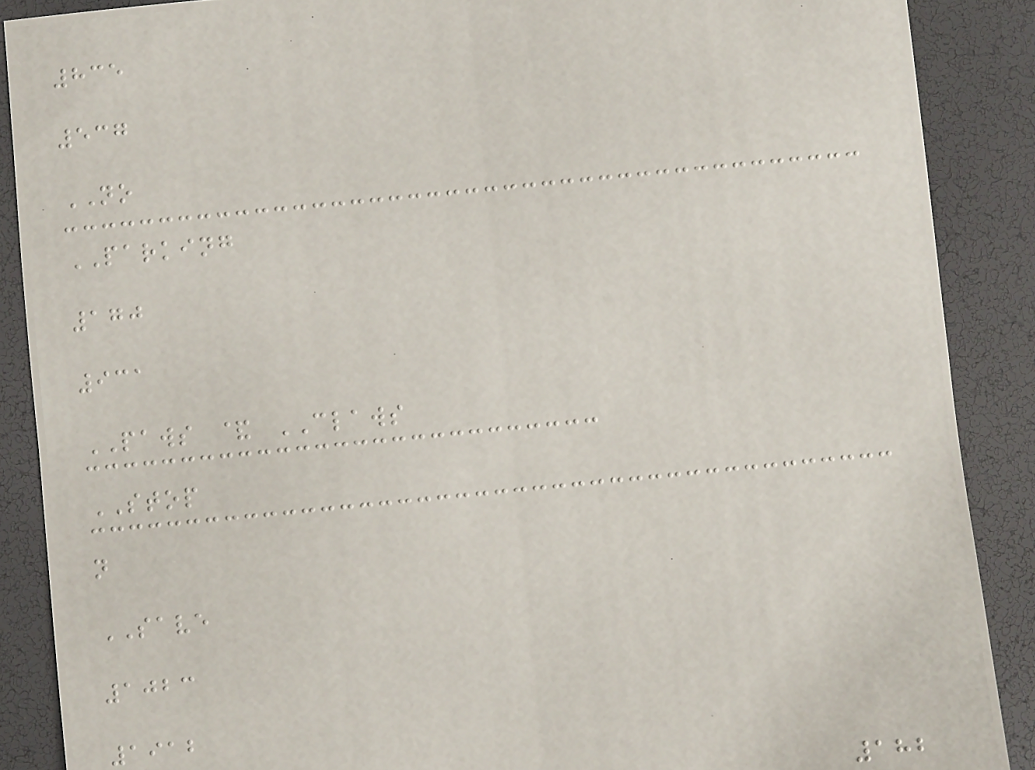835
537
NO
PARKING
170
931
PAWS & CLAWS
STOP
n
SAVE
1023
1912
182
